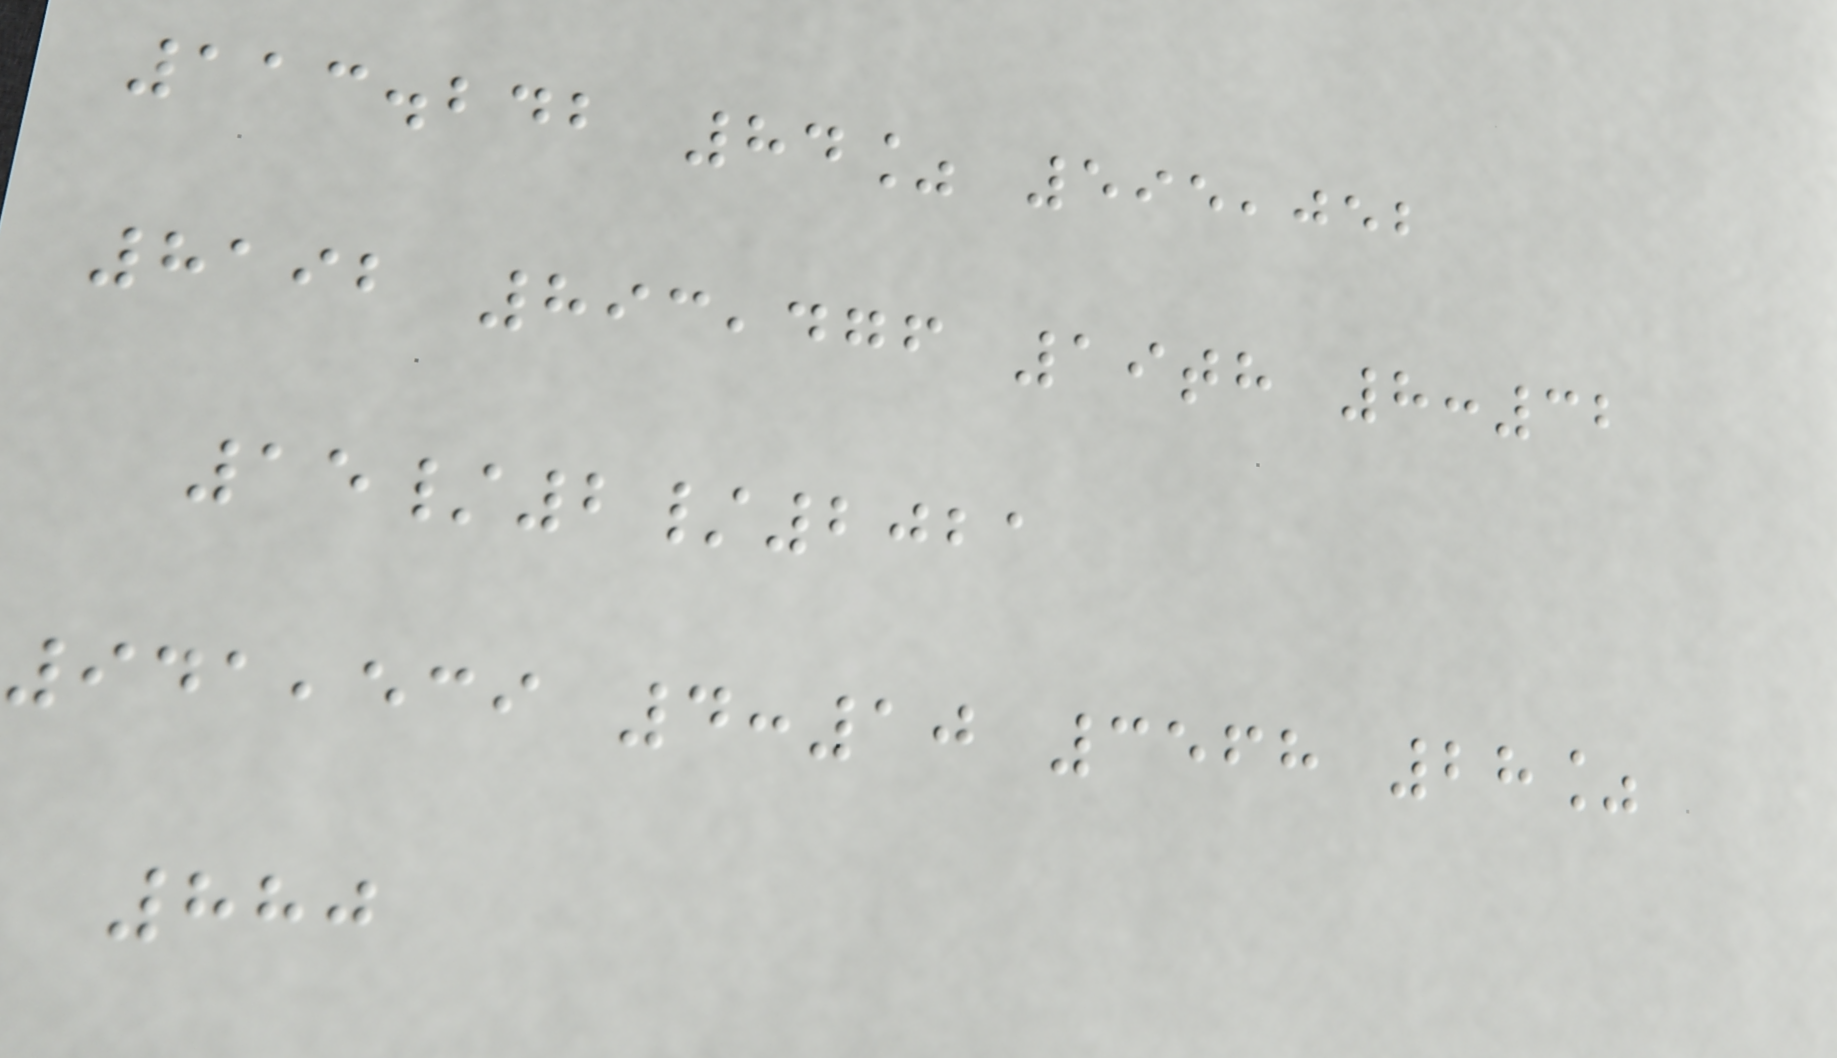113.242 84% 595,052
8192 893,476 19th 8:32
15/2/2021
941,539 4:10 3568 28%
880
